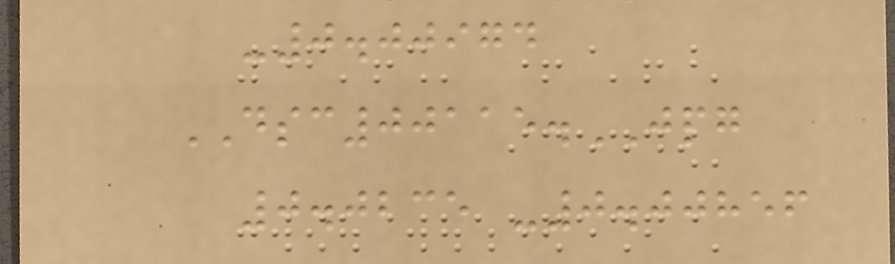-0.00974
DSC00115.JPG
0.0235 -0.00856
